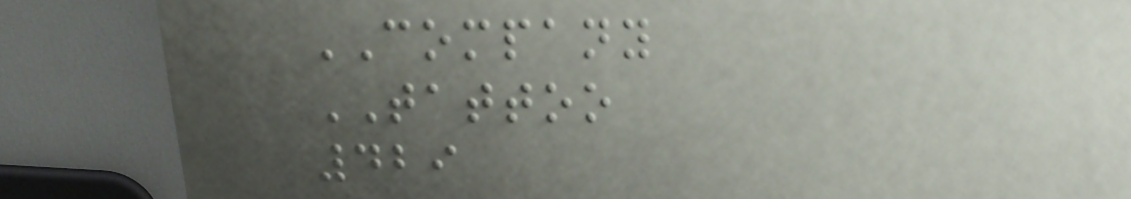COMPANY
TATTOO
429
